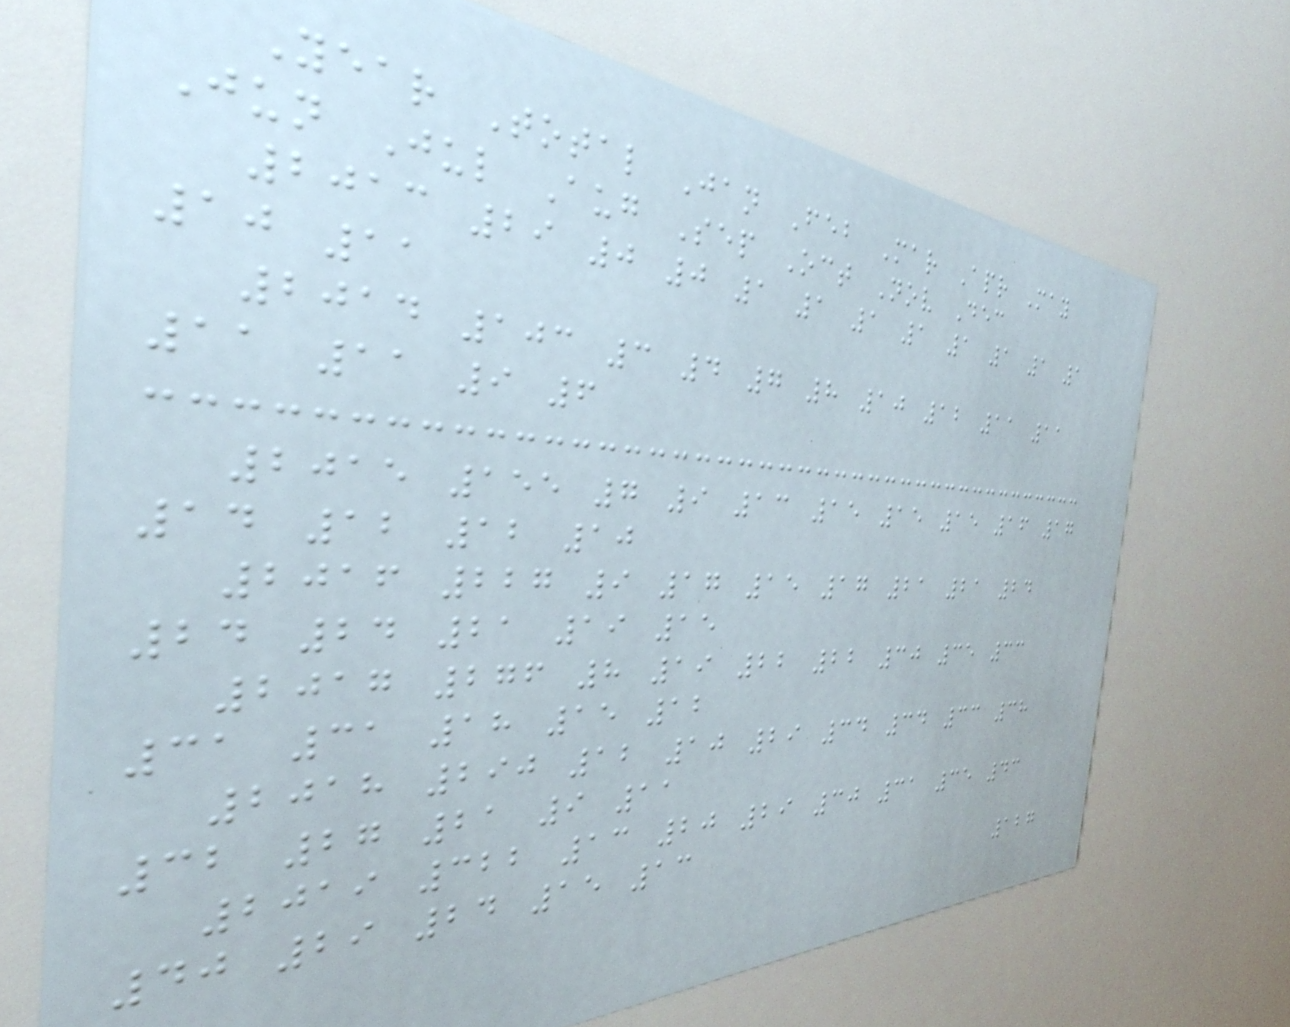Year Total Jan Feb Mar Apr May
Jun Jul Aug Sep Oct Nov Dec
2013 29 0 0 1 1 1 1 1 1 1 1
10 11
2014 103 3 4 7 8 10 12 11 11
11 11 9 6
2015 155 7 9 13 15 15 15 16 17
14 12 12 10
2016 227 9 17 15 17 21 21 24
24 24 21 19 15
2017 276 8 19 22 22 30 35 33
31 31 18 15 12
2018 290 12 10 29 34 34 33 38
32 27 21 9 11
2019 322 13 20 29 30 31 35 43
40 29 24 15 13
127
